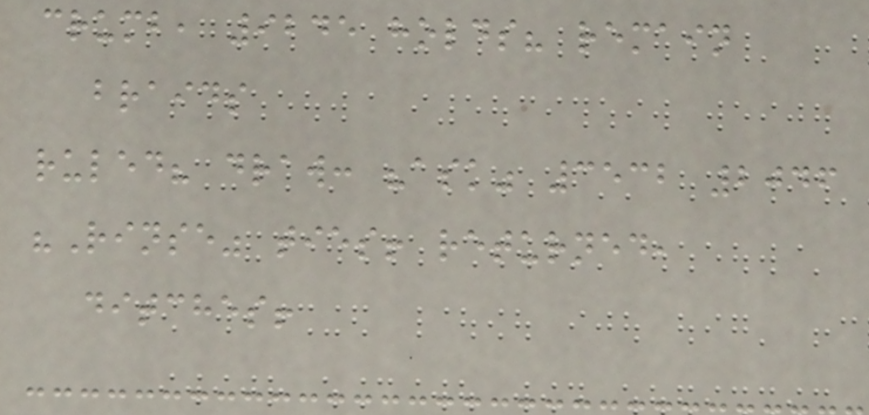crumb, 9245 holds? remain
braids
ruled? draw: "ask" 3532 2046
"Rinse" ties! returned,
ditches!
